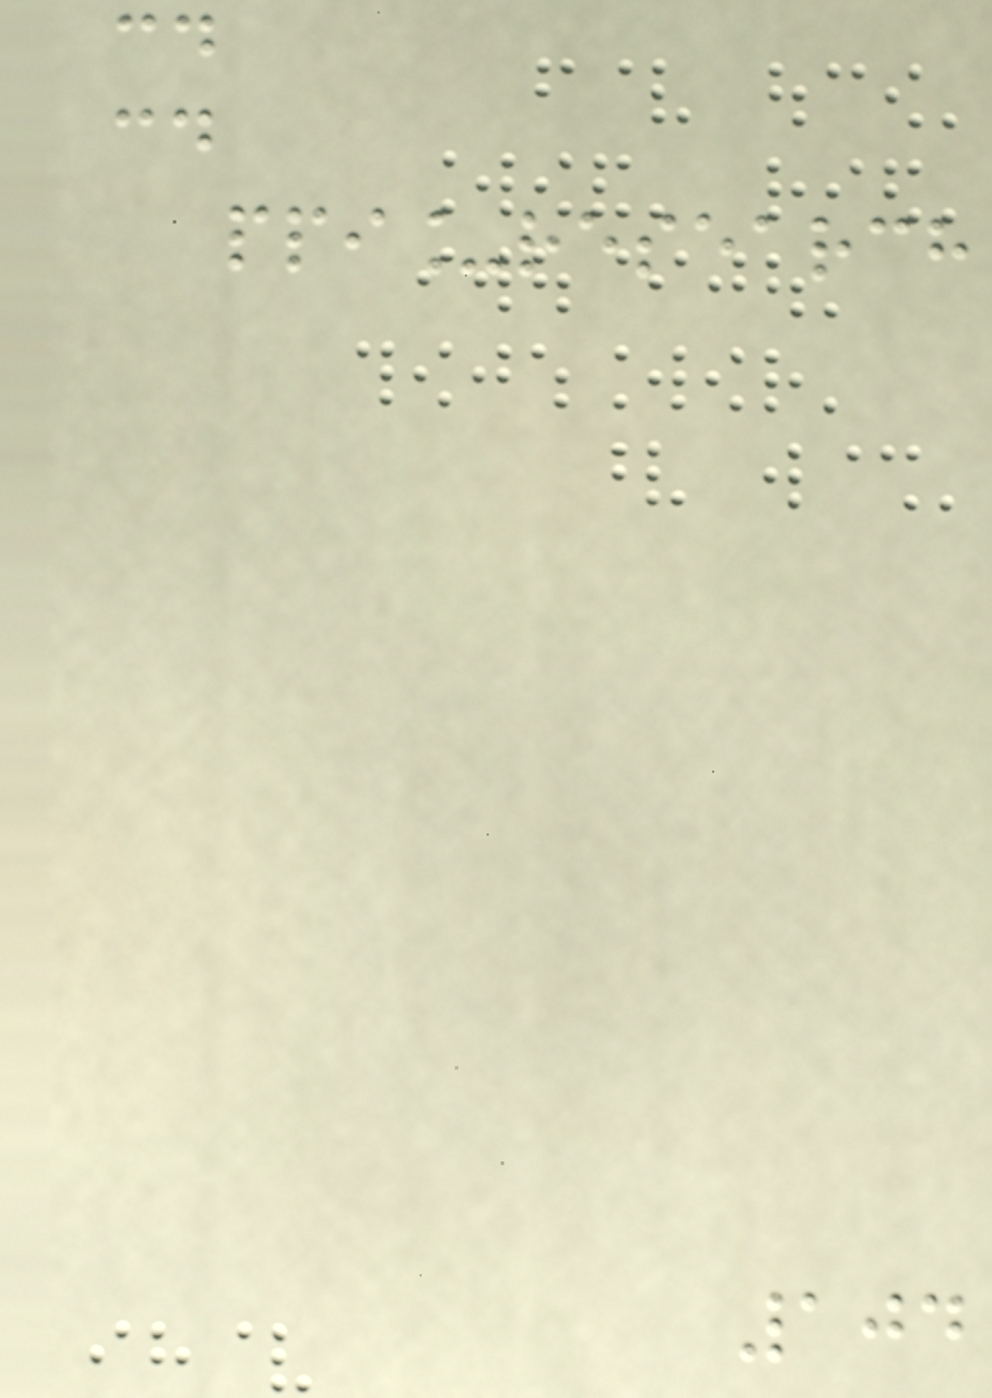cd
cd
ppi_research
104
